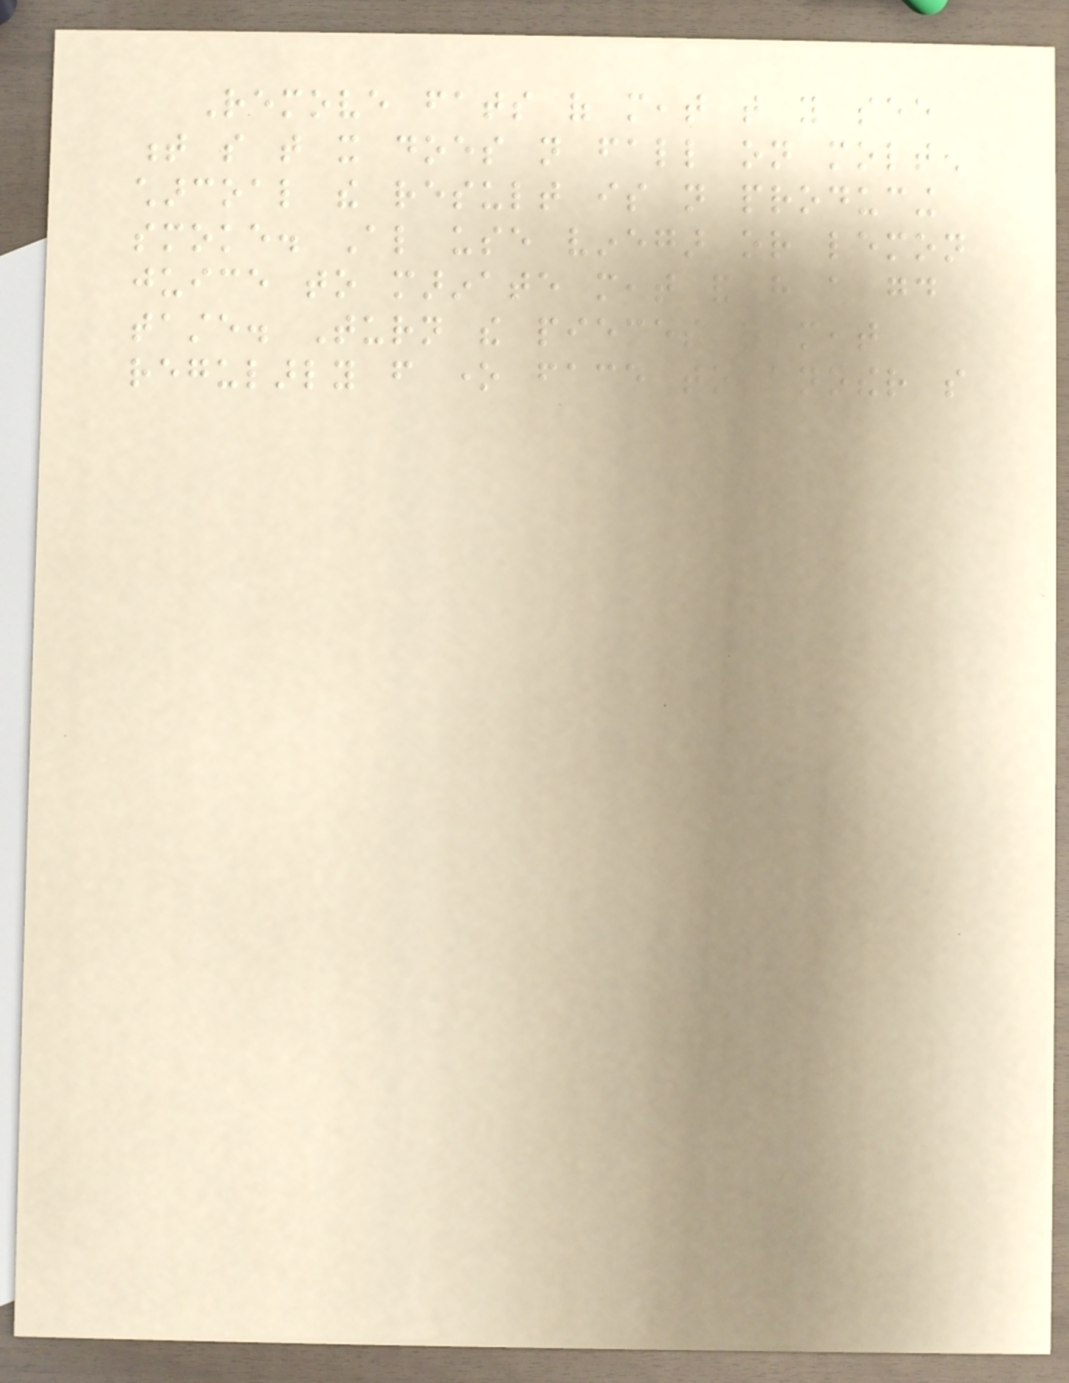Remove fats of meat that you see
t so that it does not fall on molten
charcoal the result is not producing
smoke. Also use vinegar or lemon
juice to marinate meat and have a good
taste. Turn the pieces of meat
regularly from one face to another so
